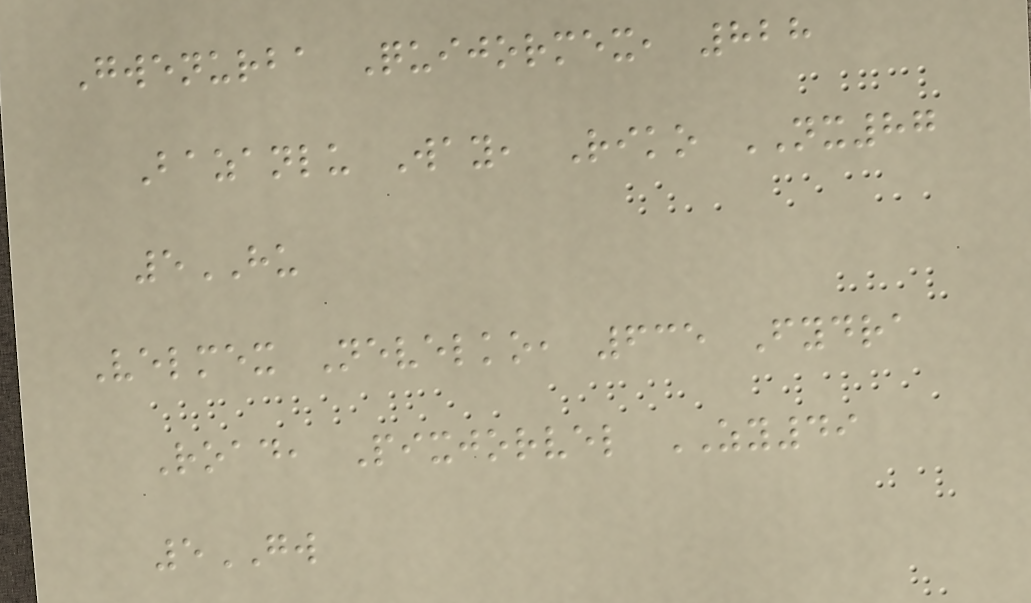Gwenurba Quijormex, 828
Bazanlu Way, Riko NX87
5HU
Velmex Nevelko, 635 Fydra
Road, Pixjorvel ZY49
5GW
